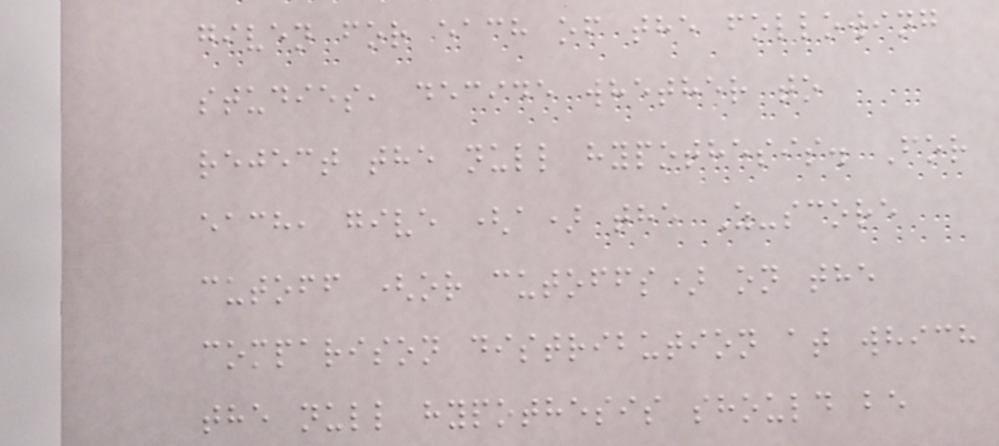given for each of the following
studies, decide whether to
reject the null hypothesis. For
each, give (a) the Z-score
cutoff (or cutoffs) on the
comparison distribution at which
the null hypothesis should be
